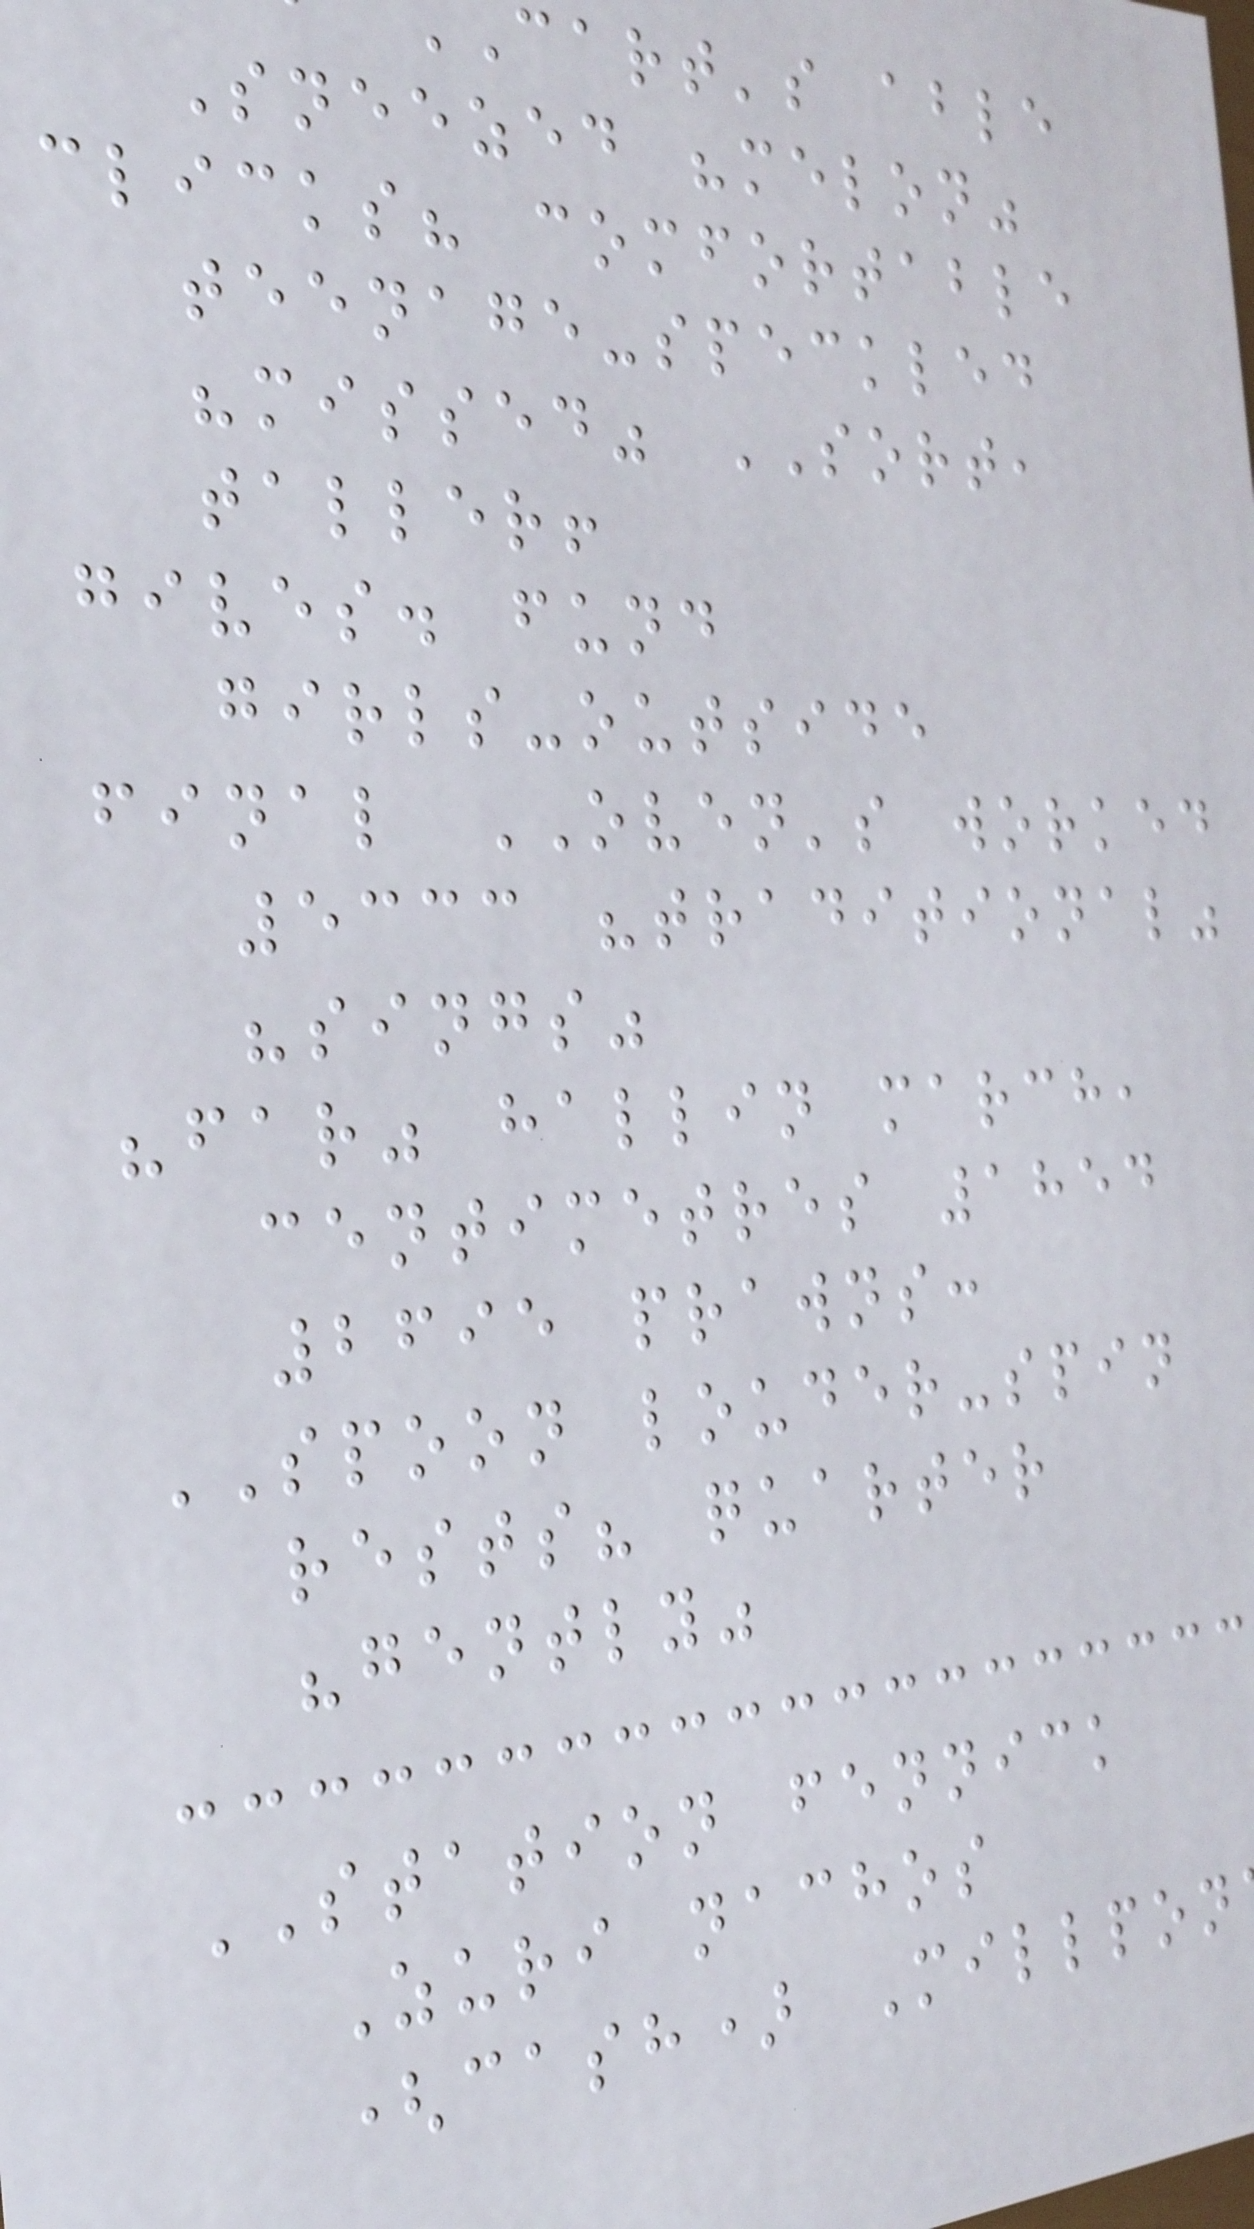cart's able
Sneezed "melon"
clicks? comfortable
teenage-speckled
"missed" SORT,
taller!
gives. fund
girls-outside
final OVEN's worked
5333 "traditional"
"sings"
"far" hallin march,
centimetres 1854
2695 prawns:
SPOON louder-spin
rests? quarter
"gently"
STATION fennick
Zuri nachos
(cash) Millpon
